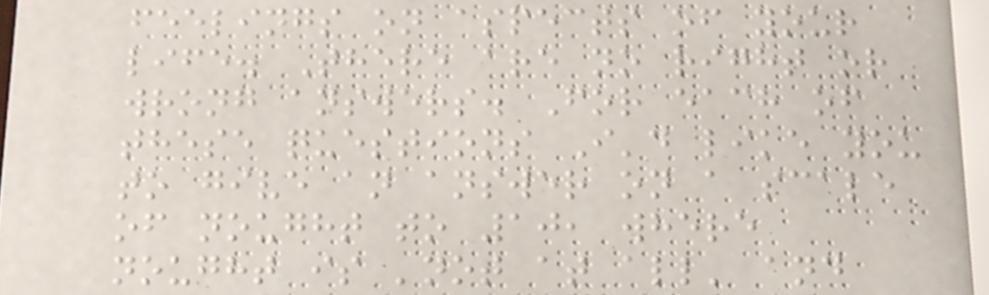feelings on aspects of your
life. There are no right or
wrong answers. For each of
these questions I'd like you
to give an answer on a scale
of nought to 10, where
nought is 'not at all' and
